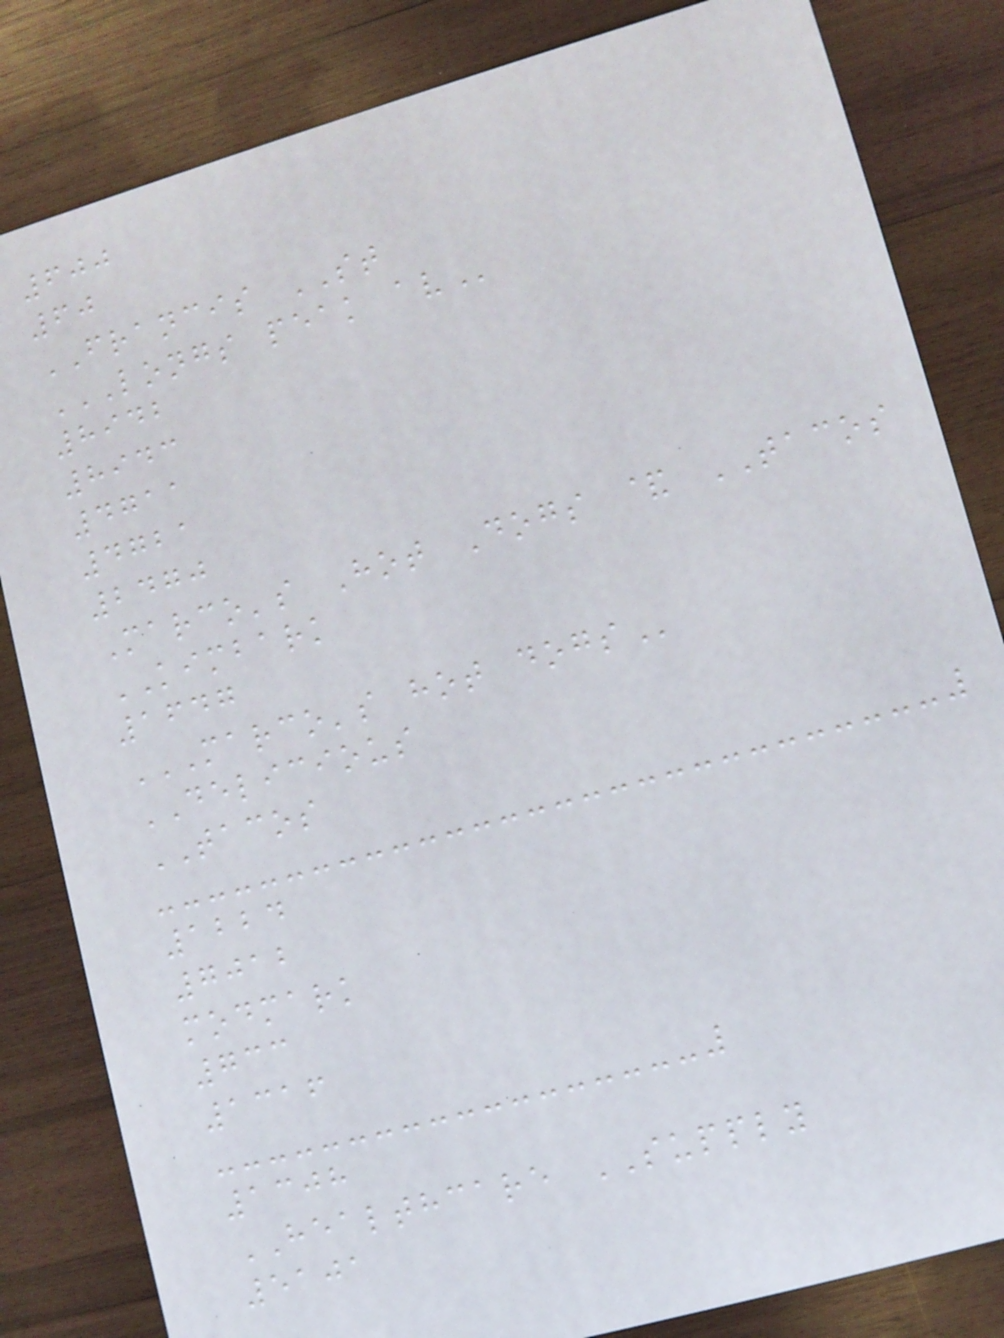600
60
FRANCIS ST
LONGS PEAK AV
8942
8943
4711
4721
2470
Marco's Hot Dogs & TACOS
KIMBARK
1647
MARCO'S HOT DOGS
DELICIOUS
TACOS
1224
7012
modmark
733
1316
1308
HEALTHCARE SUPPLY
5101
